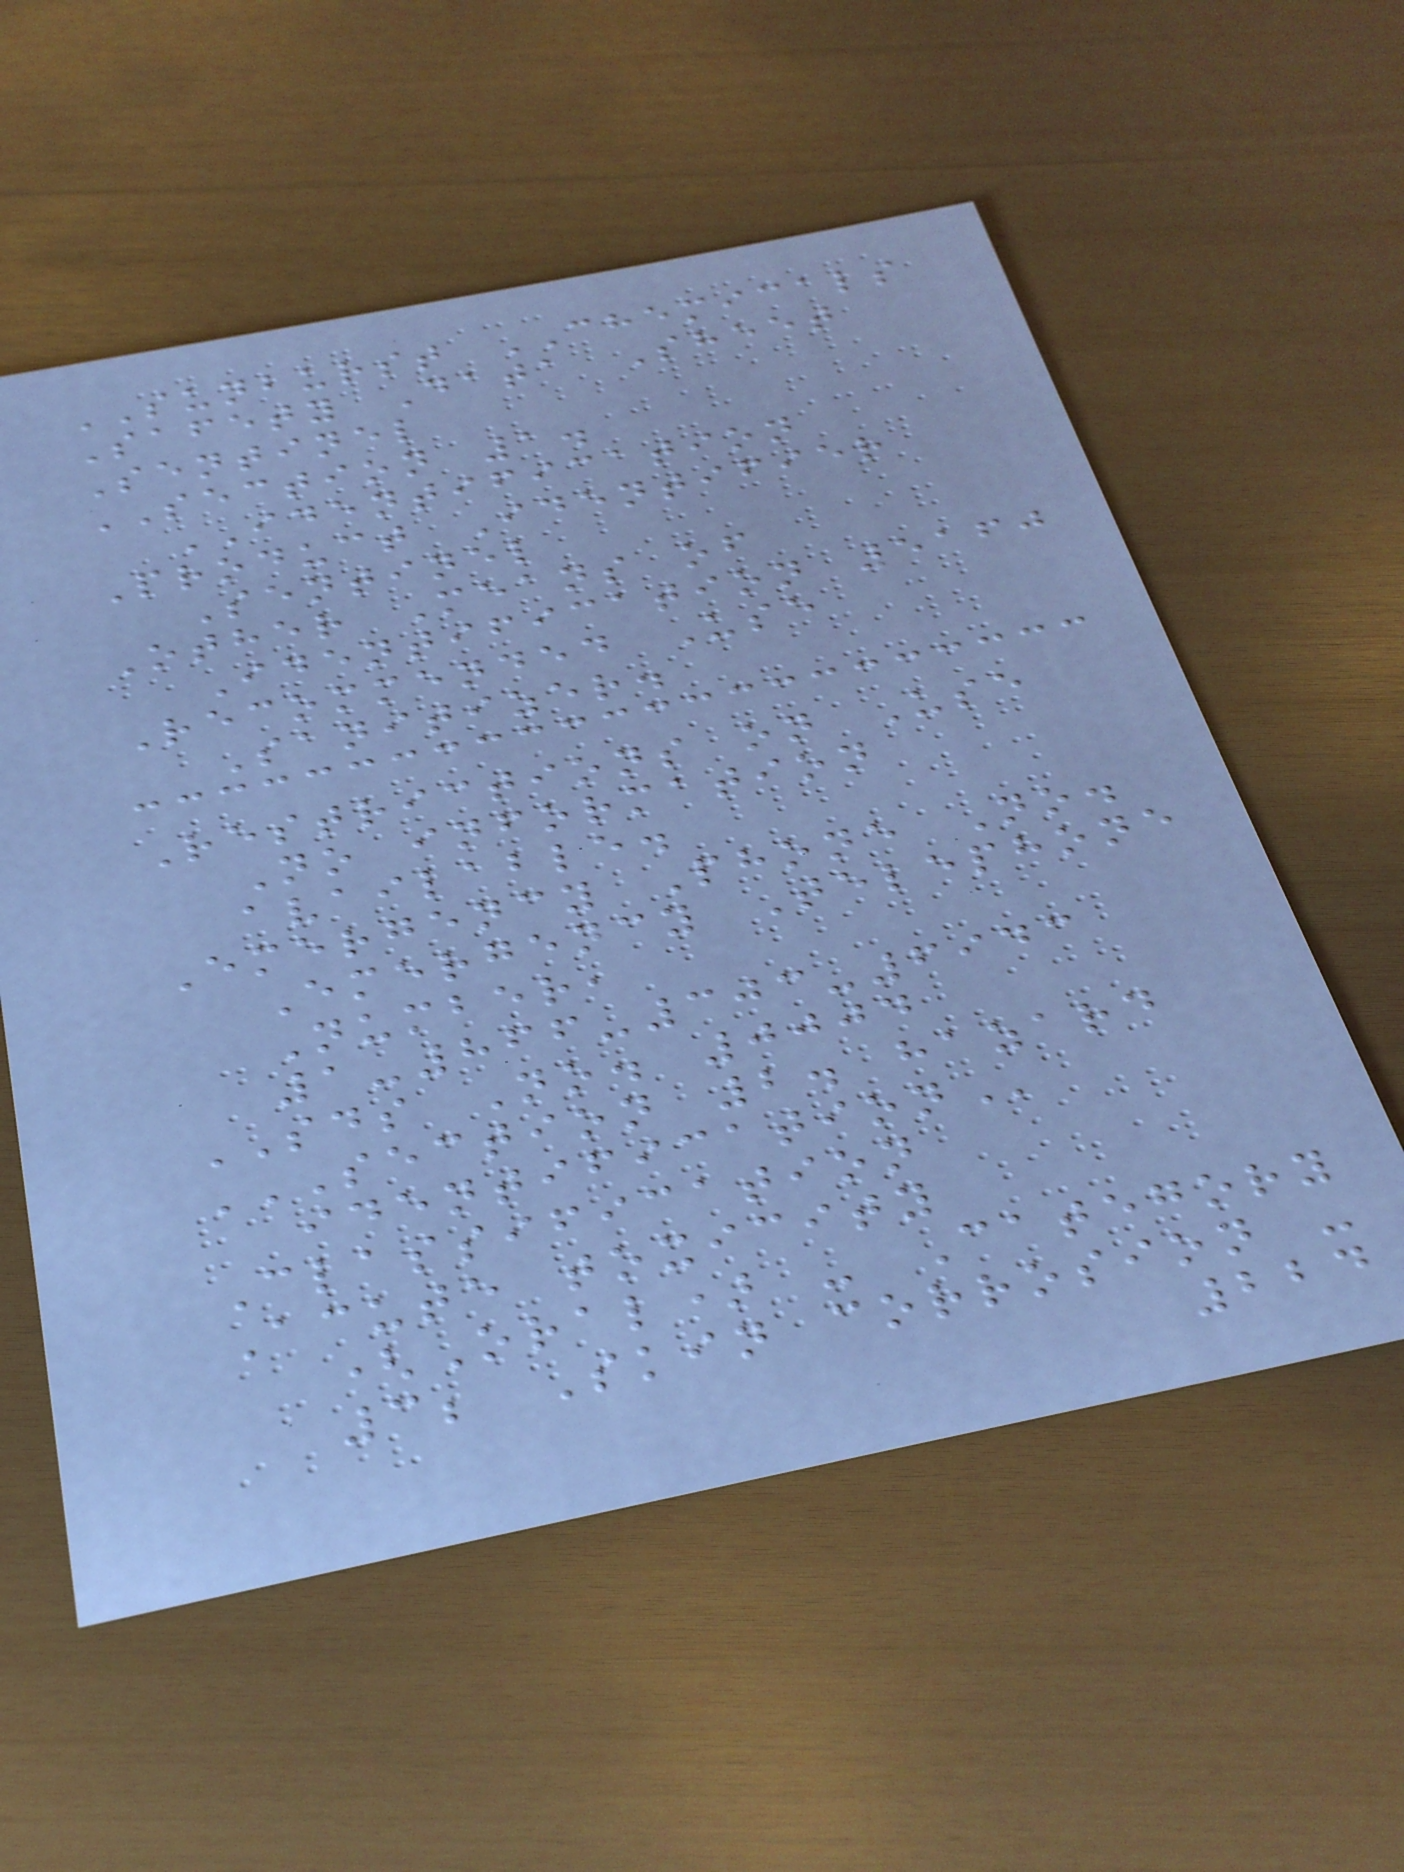SUNBURST CHEMICALS
Safety Data Sheet
Sentinel
SECTION 1.
IDENTIFICATION
Product Identifier
Sentinel
Other Means of
Identification 5160
Recommended Use
Sanitizer.
Restrictions on Use
No information
available.
Emergency Phone No.
Emergency Telephone
Number,
1-866-303-6943
SDS No. 0004
SECTION 2. HAZARD
IDENTIFICATION
Classification
Acute toxicity
(Oral) - Category
3; Skin corrosion -
224
